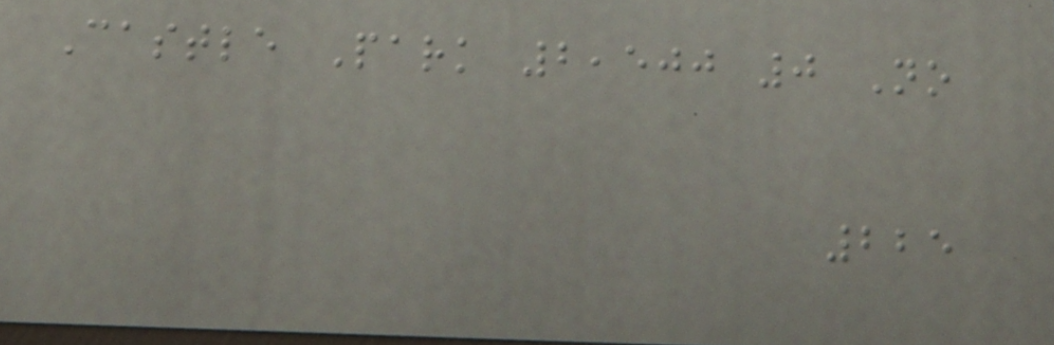Castle Park 2,500 0 No
225
